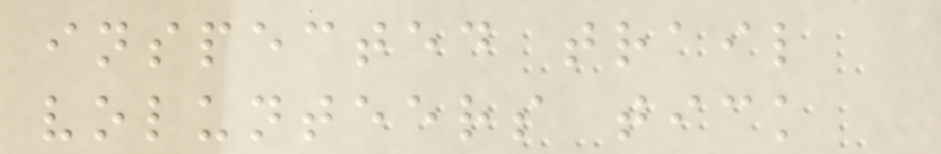inspected trail
volunteers tick
